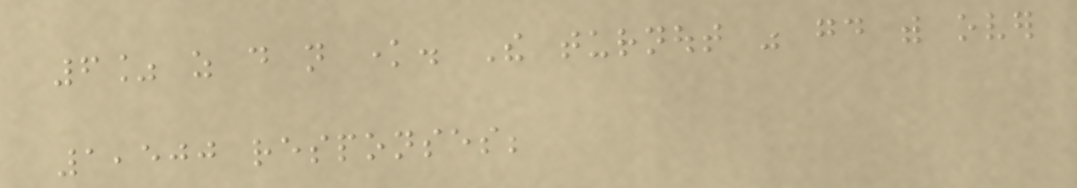6% as do not know. The turnout was good with over
1,500 responses;
